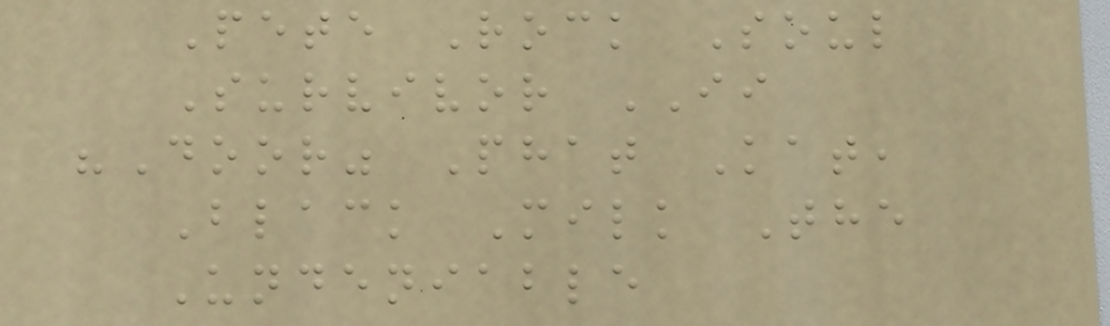Pete Rock Soul
Survivor II
"Door" Phat Kat,
Black Milk The
Undeniable
